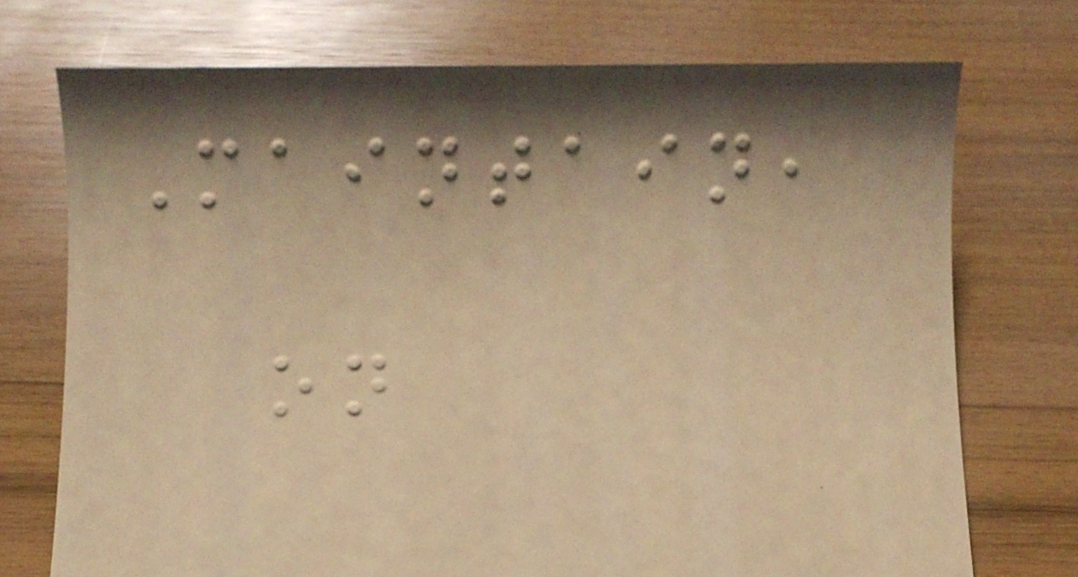Maintain,
on
